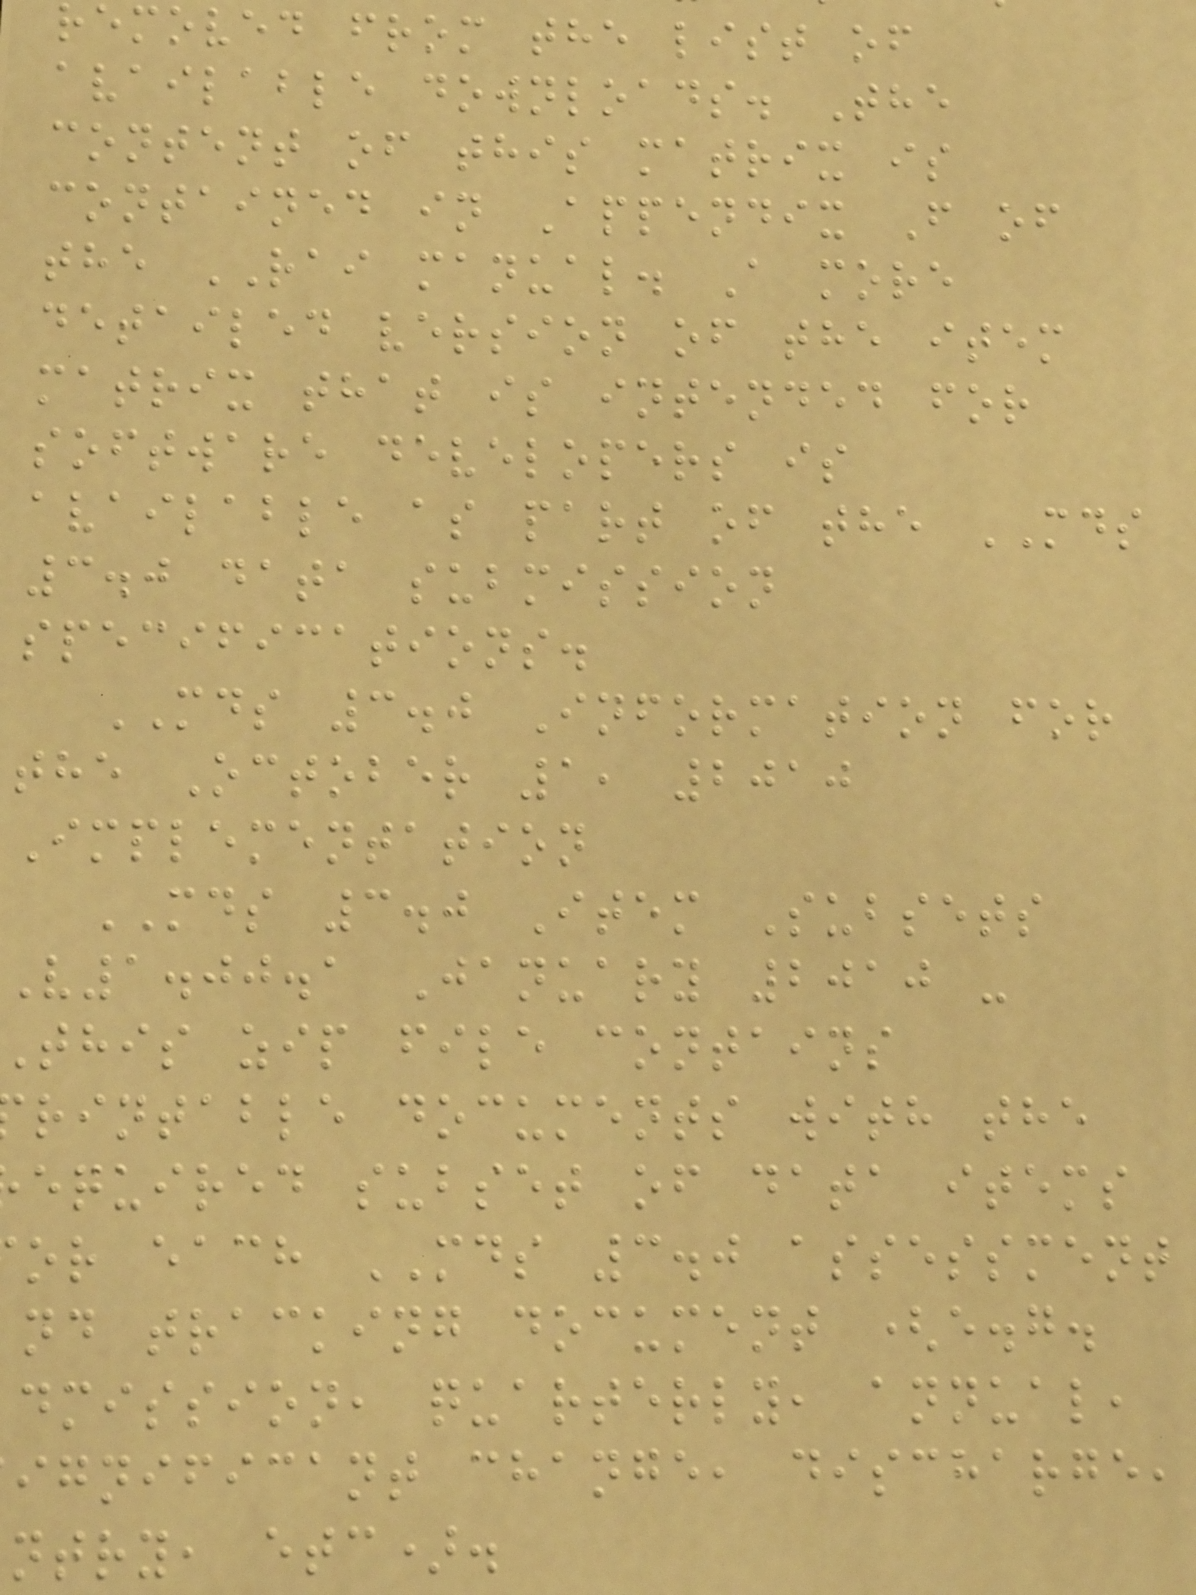removed from the list of
available downloads. The
content of this matrix is
contained in Appendix F of
the RAI manual. A more
detailed version of the item
matrix that is intended for
software developers is
available as part of the MDS
3.0 data submission
specifications.
MDS 3.0 Information for
the October 1, 2010
Implementation
MDS 3.0 Item Subsets
V1.00.1 January 2010 -
this zip file contains
rintable documents with the
equired subset of data items
or each MDS 3.0 assessment
nd tracking document (e.g.
dmission, quarterly, annual,
ignificant change, discharge,
ntry, etc).
